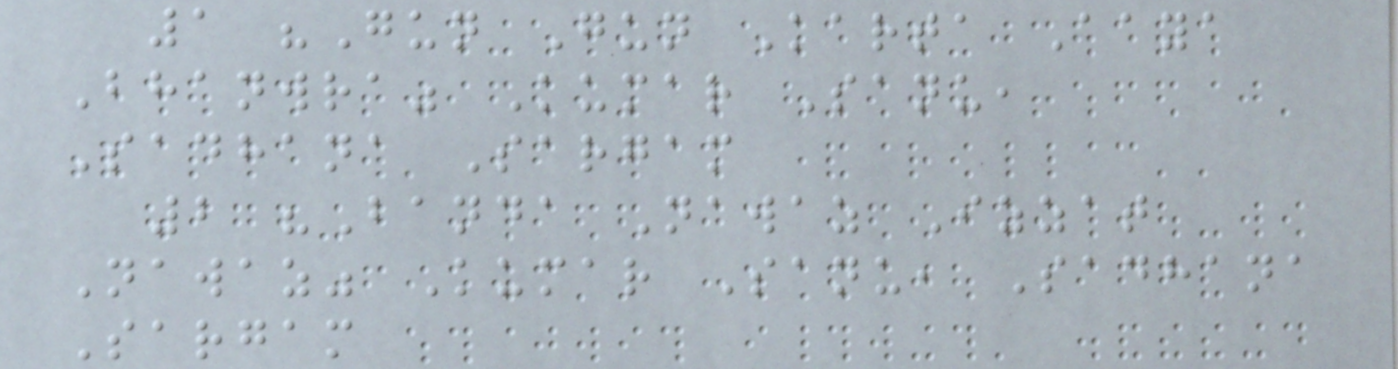1 "Gun Gun Karta Aaya
Bhanwra" Kumar Sanu,
Sadhana Sargam
2 "Banda Nawaz Izzat
Nawaz" Kumar Sanu, Sadhana
Sargam
